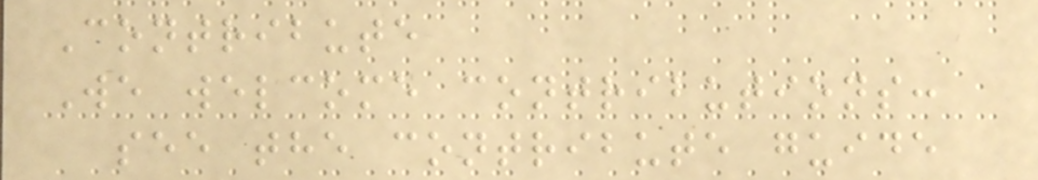Contribute
We welcome contributions:
see the contribute guide
